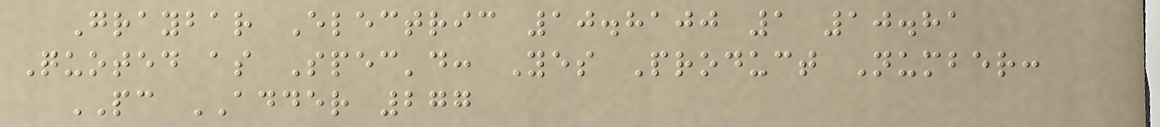Graybar Electric 10.8100 1 10.81
Quoted as Spec'd: Yes Product Number:
PC ADDER 277
